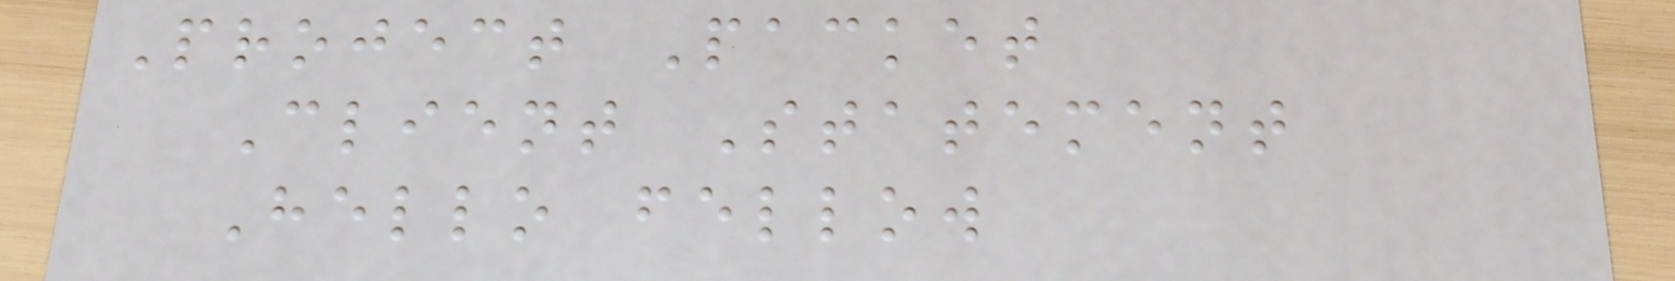Project Packet
Client Statement
Hello fellow
